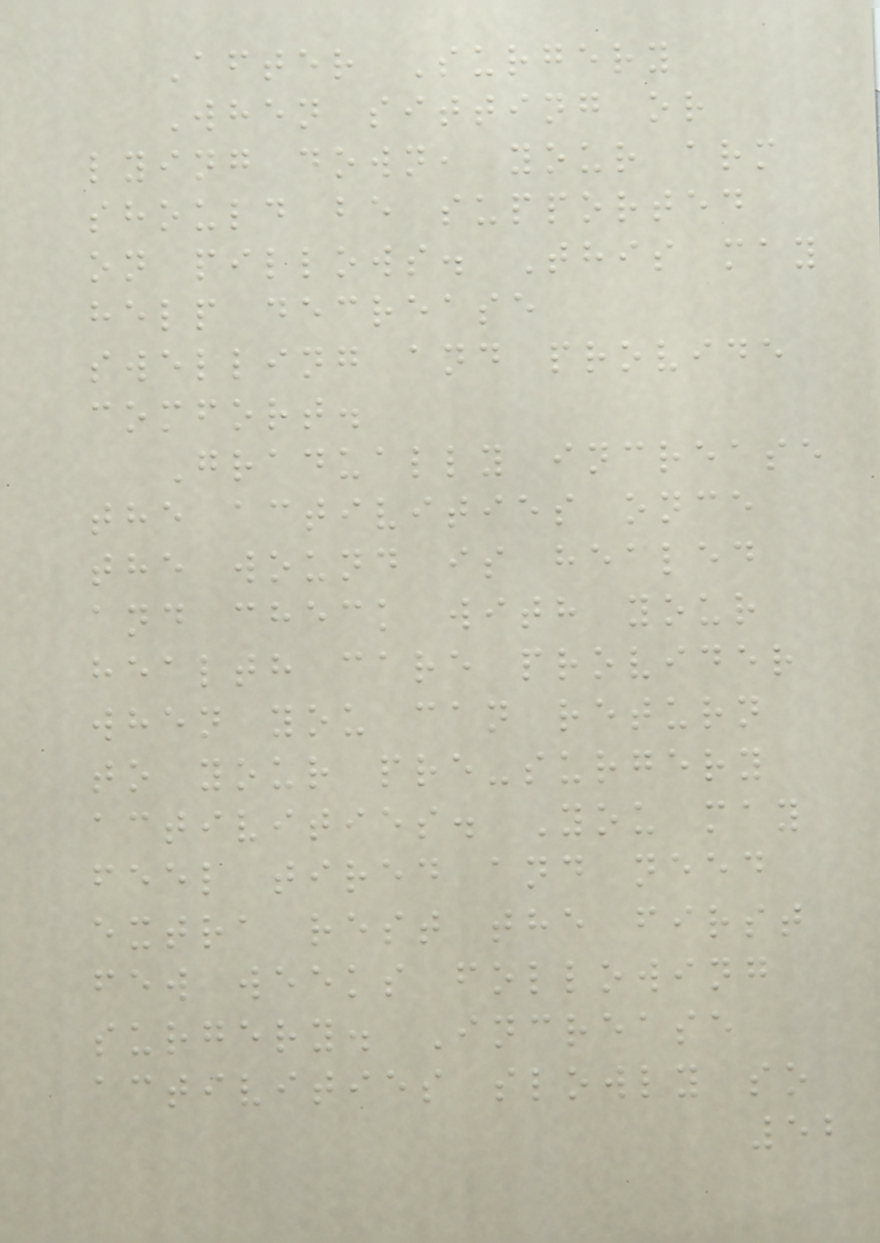After Surgery
When sitting or
lying down, your arm
should be supported
on pillows. This may
help decrease
swelling and provide
comfort.
Gradually increase
the activities once
the wound is healed
and check with your
health care provider
when you can return
to your pre-surgery
activities. You may
feel tired and need
extra rest the first
few weeks following
surgery. Increase
activities slowly so
52
